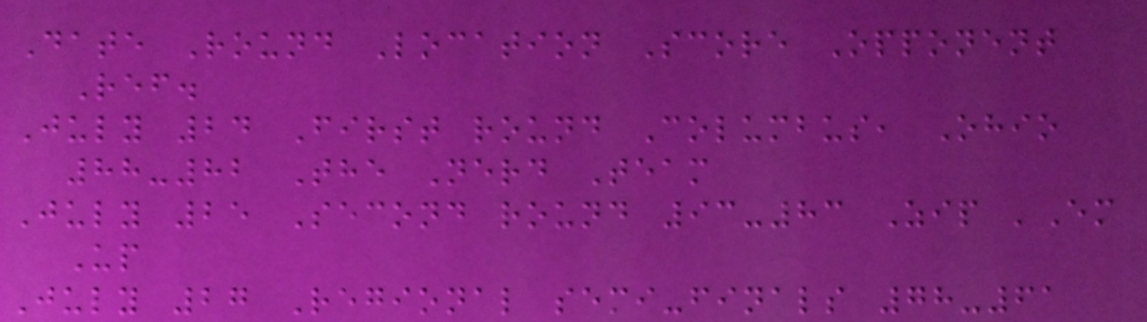Date Round Location Score Opponent
Ref.
July 24 First round Columbus, Ohio
88-82 The Nerd Team
July 25 Second round 93-83 Zip 'Em
Up
July 27 Regional semi-finals 78-61
